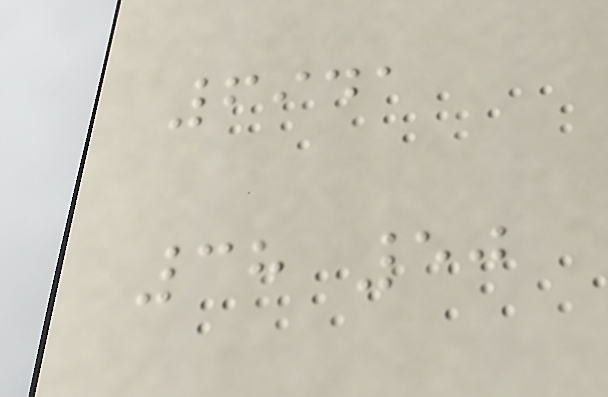6941
38 50
